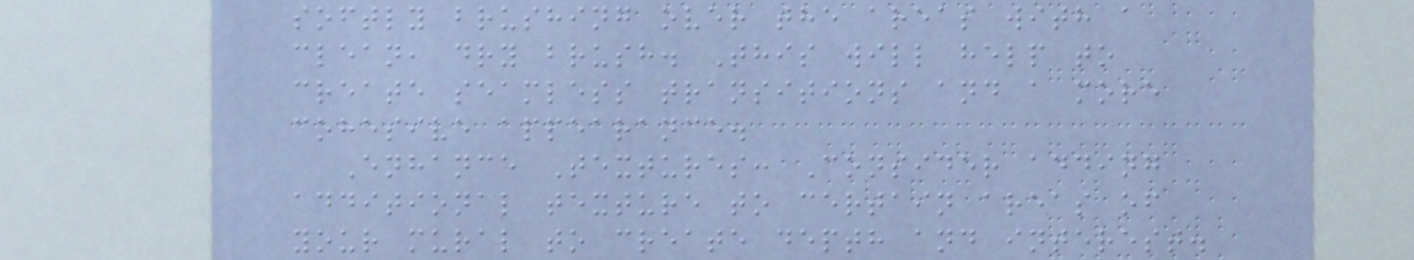softly brushing over the areas with a
clean, dry brush. This will help to
create seamless transitions and a more
cohesive appearance.
Enhance Textures: Consider adding
additional texture to certain areas of
your mural to create depth and interest.
